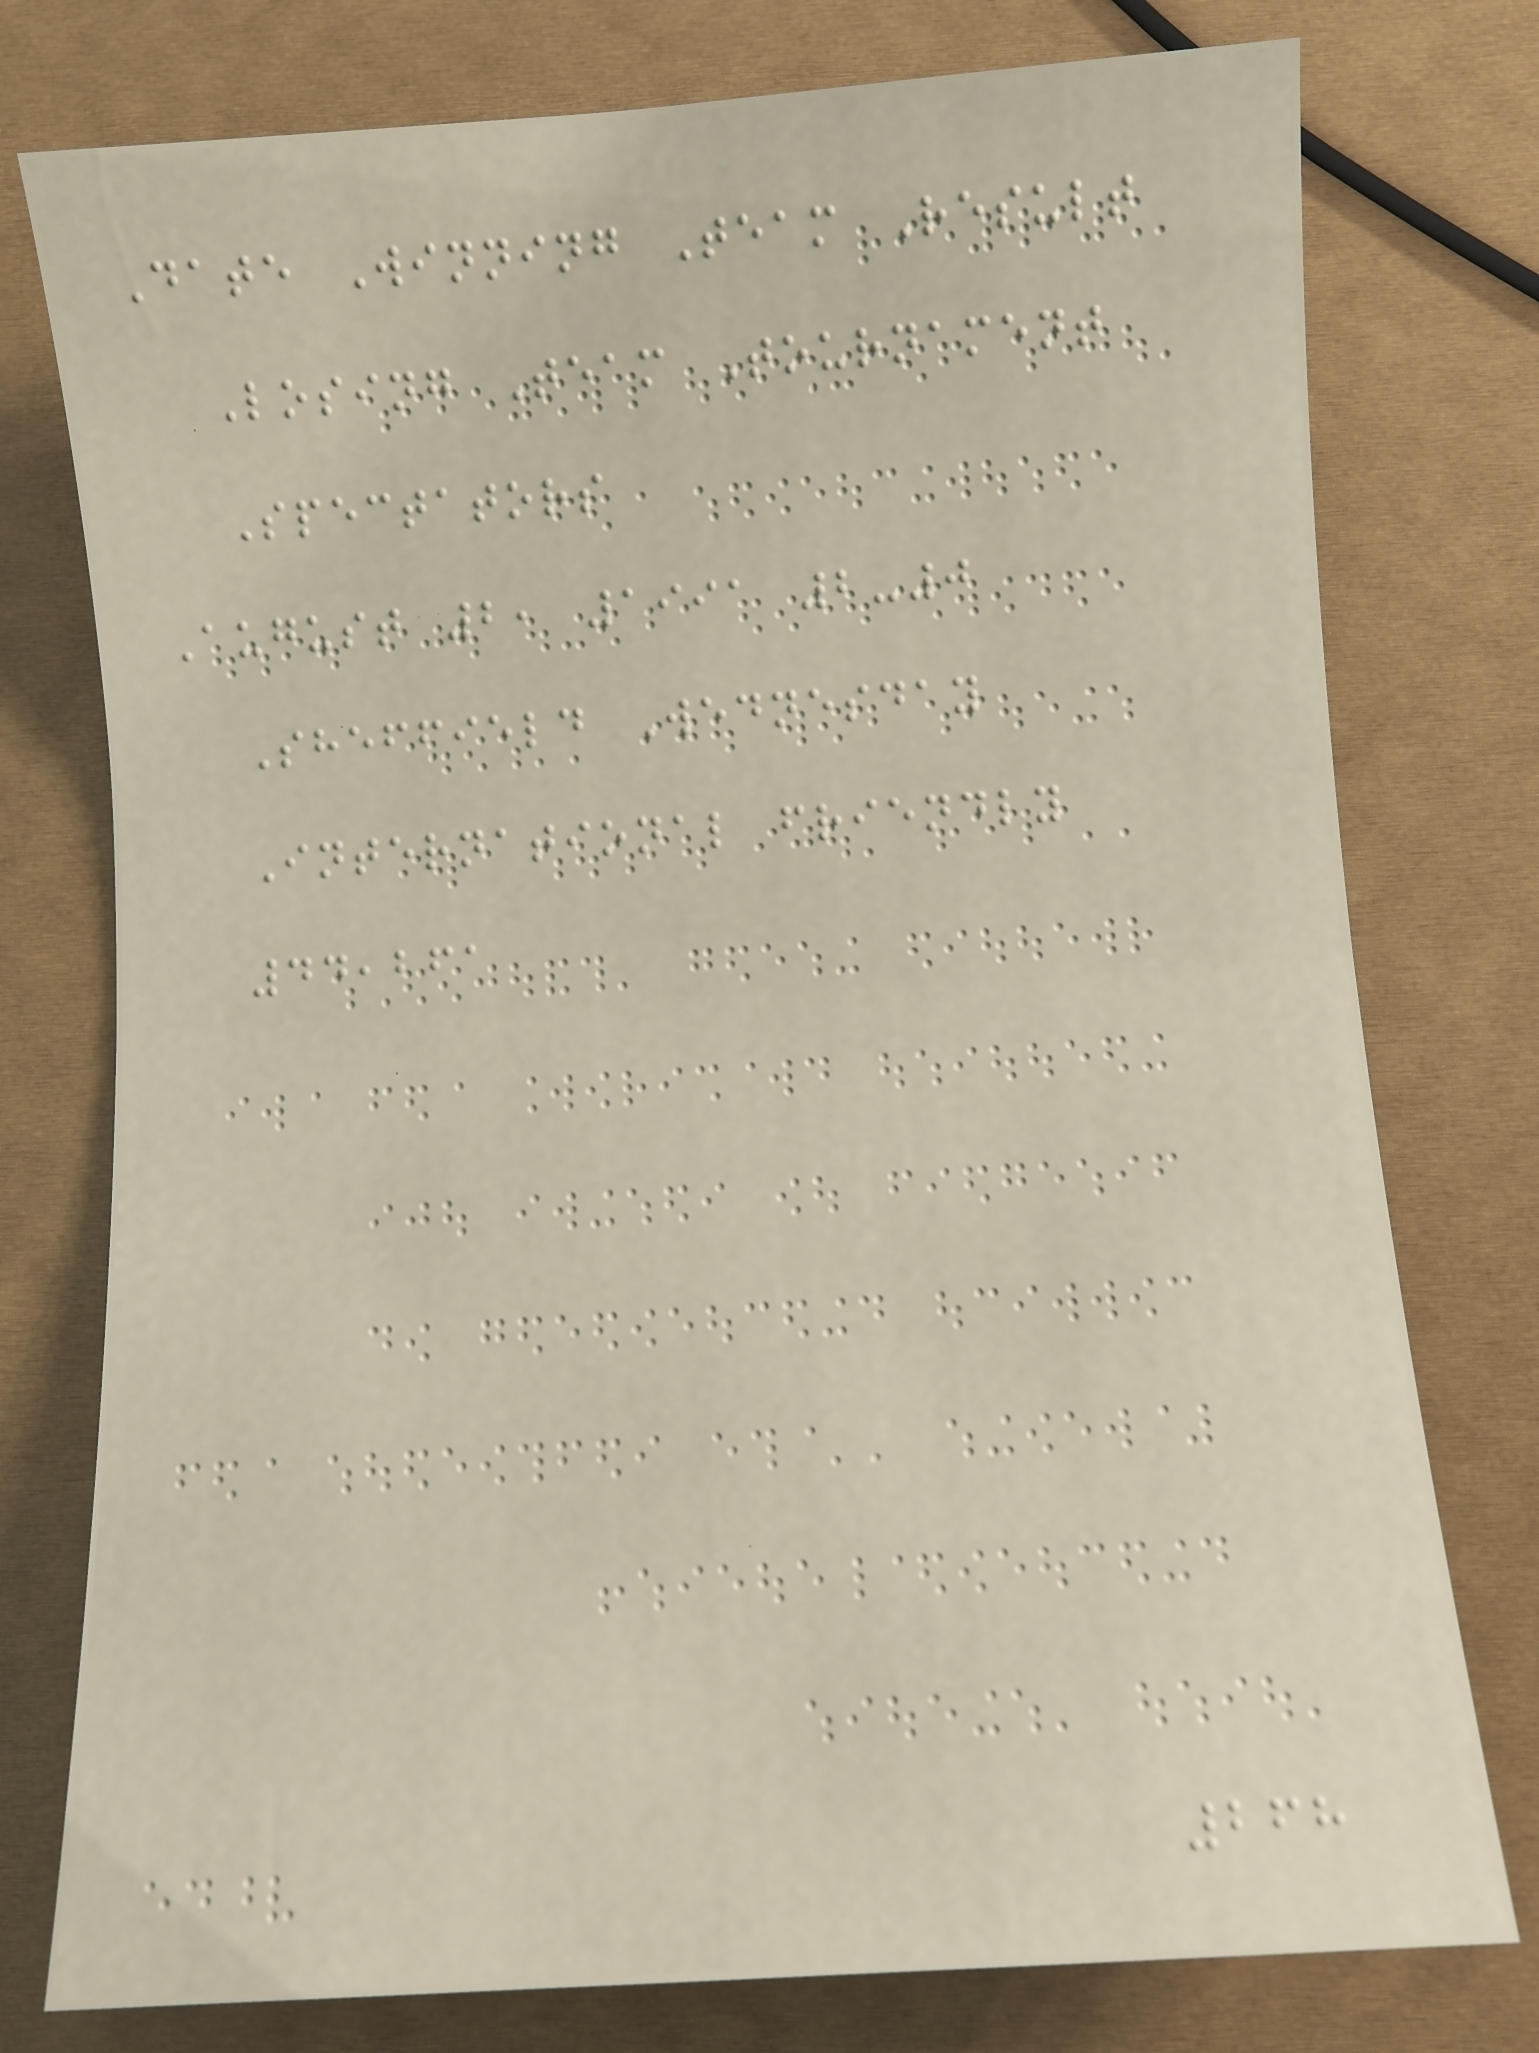Date Winning Team Result
Losing Team Tournament
Spectators
August 2, 1991 2-0
Sheffield Wednesday
International friendly
44,261
268
